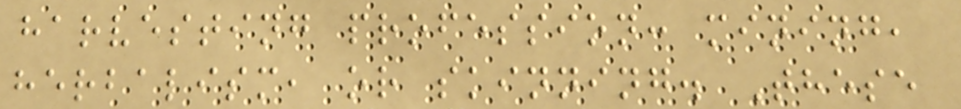harvesting profession: mining,
herbalism, or skinning. These
